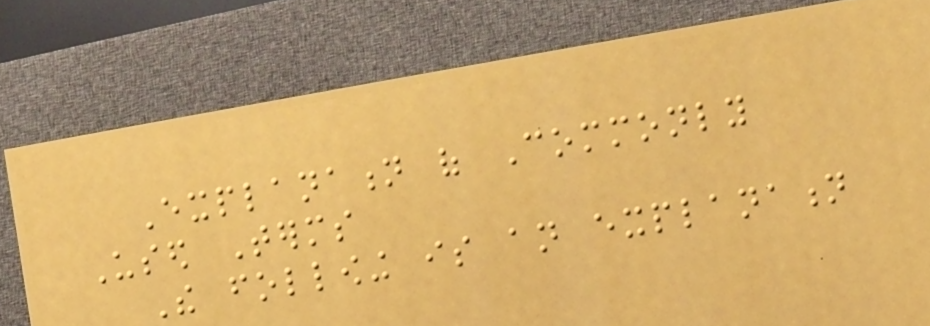Explanation of Commonly
Used Terms
The following is an explanation
